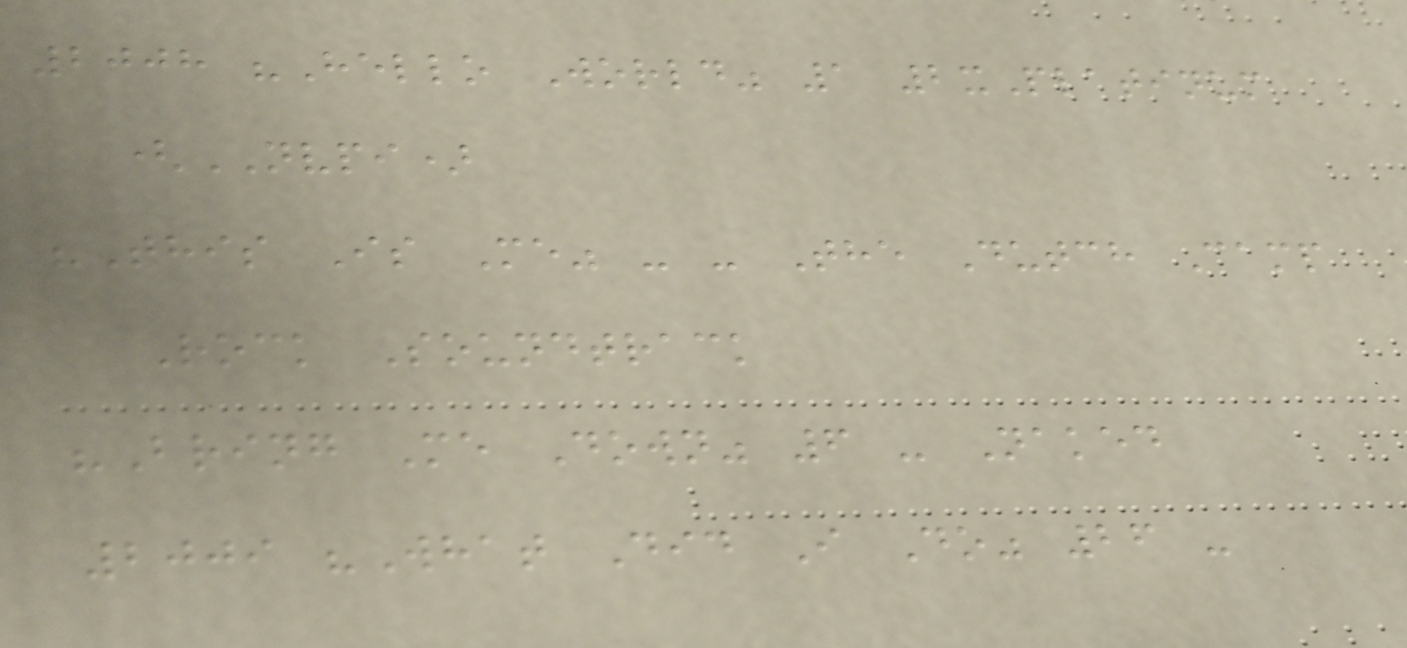2008 "Hello World" 1 2xPlatinum
(NVPI)
"This Is Me" - - The Dutch Camp
Rock Soundtrack
"Bring Me Down" 6 - Naked
2009 "What Did I Do" 26 -
